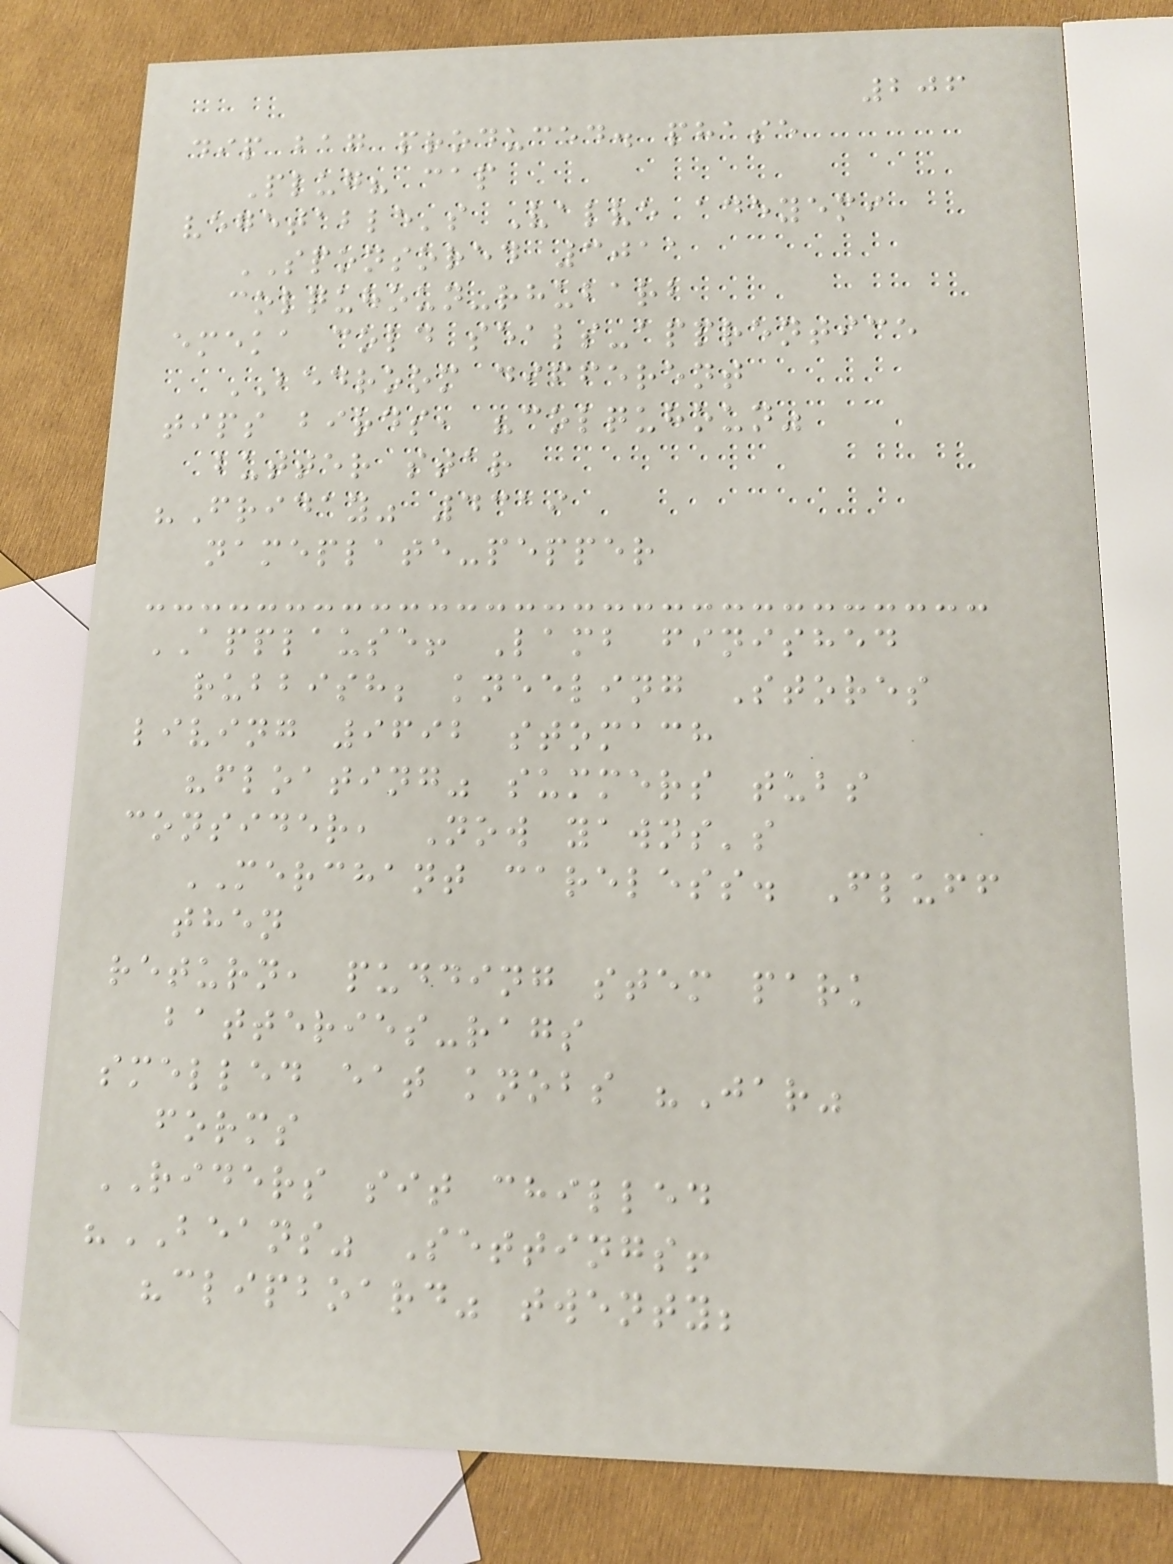206
dip bag produced. phase
Plug? cap
vegetable's Valve adeyemi
SPONSORED 3011
colquhoun-rhubarb
emeka cold seals-apprentice
BEDROOM different
tips birds, "colquhoun"
butter star
"Friday" 4319
nameplate-pepper
APPLAUSE! Lamb finished
rubbish; kneeling Stores
living 9692 stomach
"floating" summers tubs
consider, Now yawns's
MERCHANT careless. Fluff
then
return, pudding stem park
batteries-rags
smelled eat knobs "Jar"
forms
RIDERS sit chilled
"BEANS" Settings!
"clipboard" twenty;
